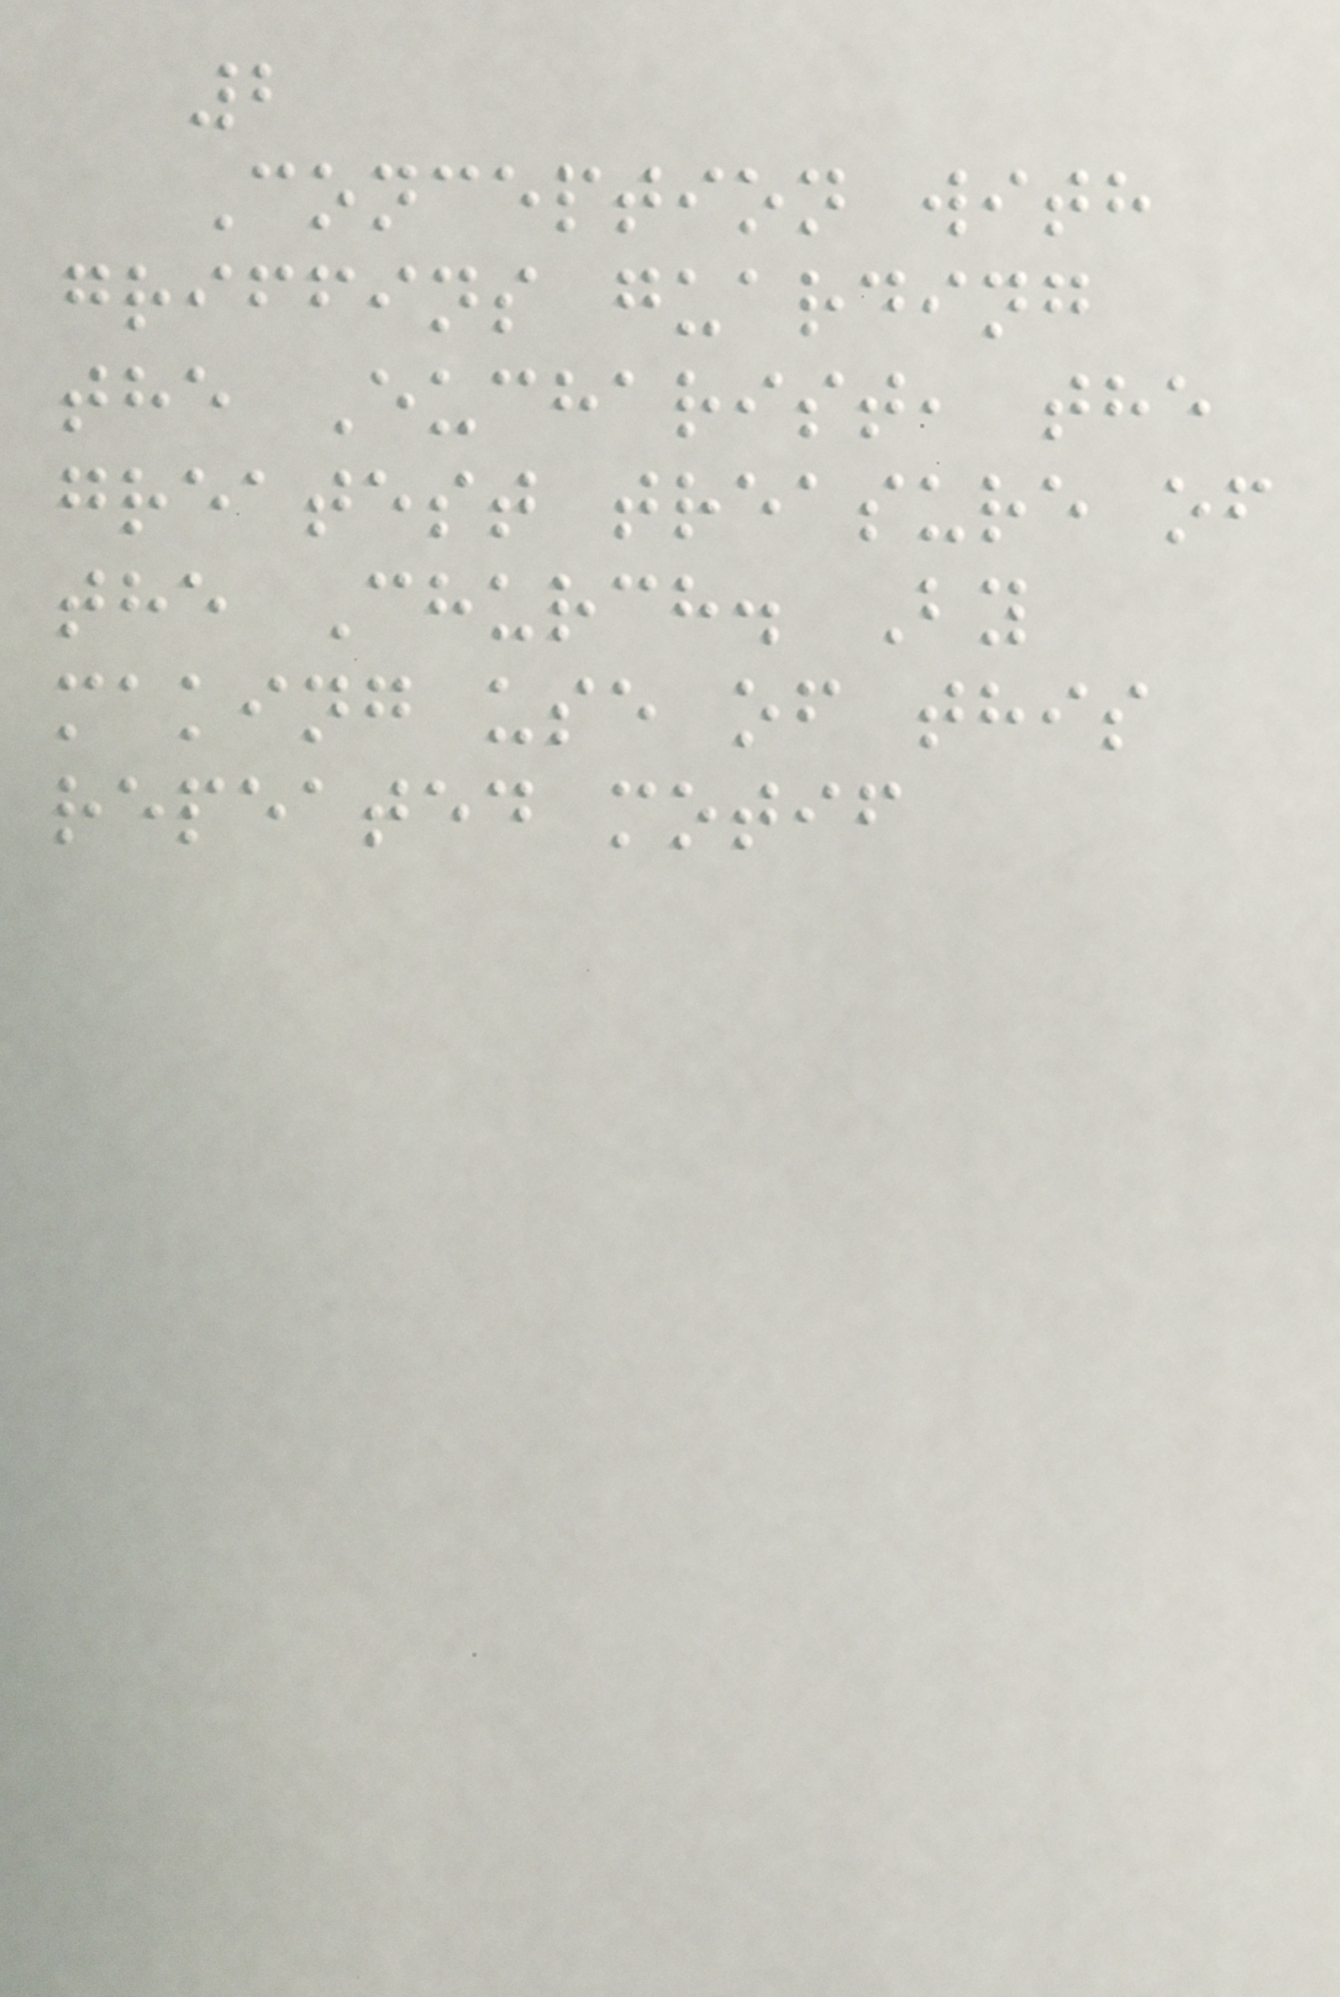2
Conception with
griffins guarding
the Eucharist, the
greatest treasure of
the Church. By
making use of this
repeated motif
